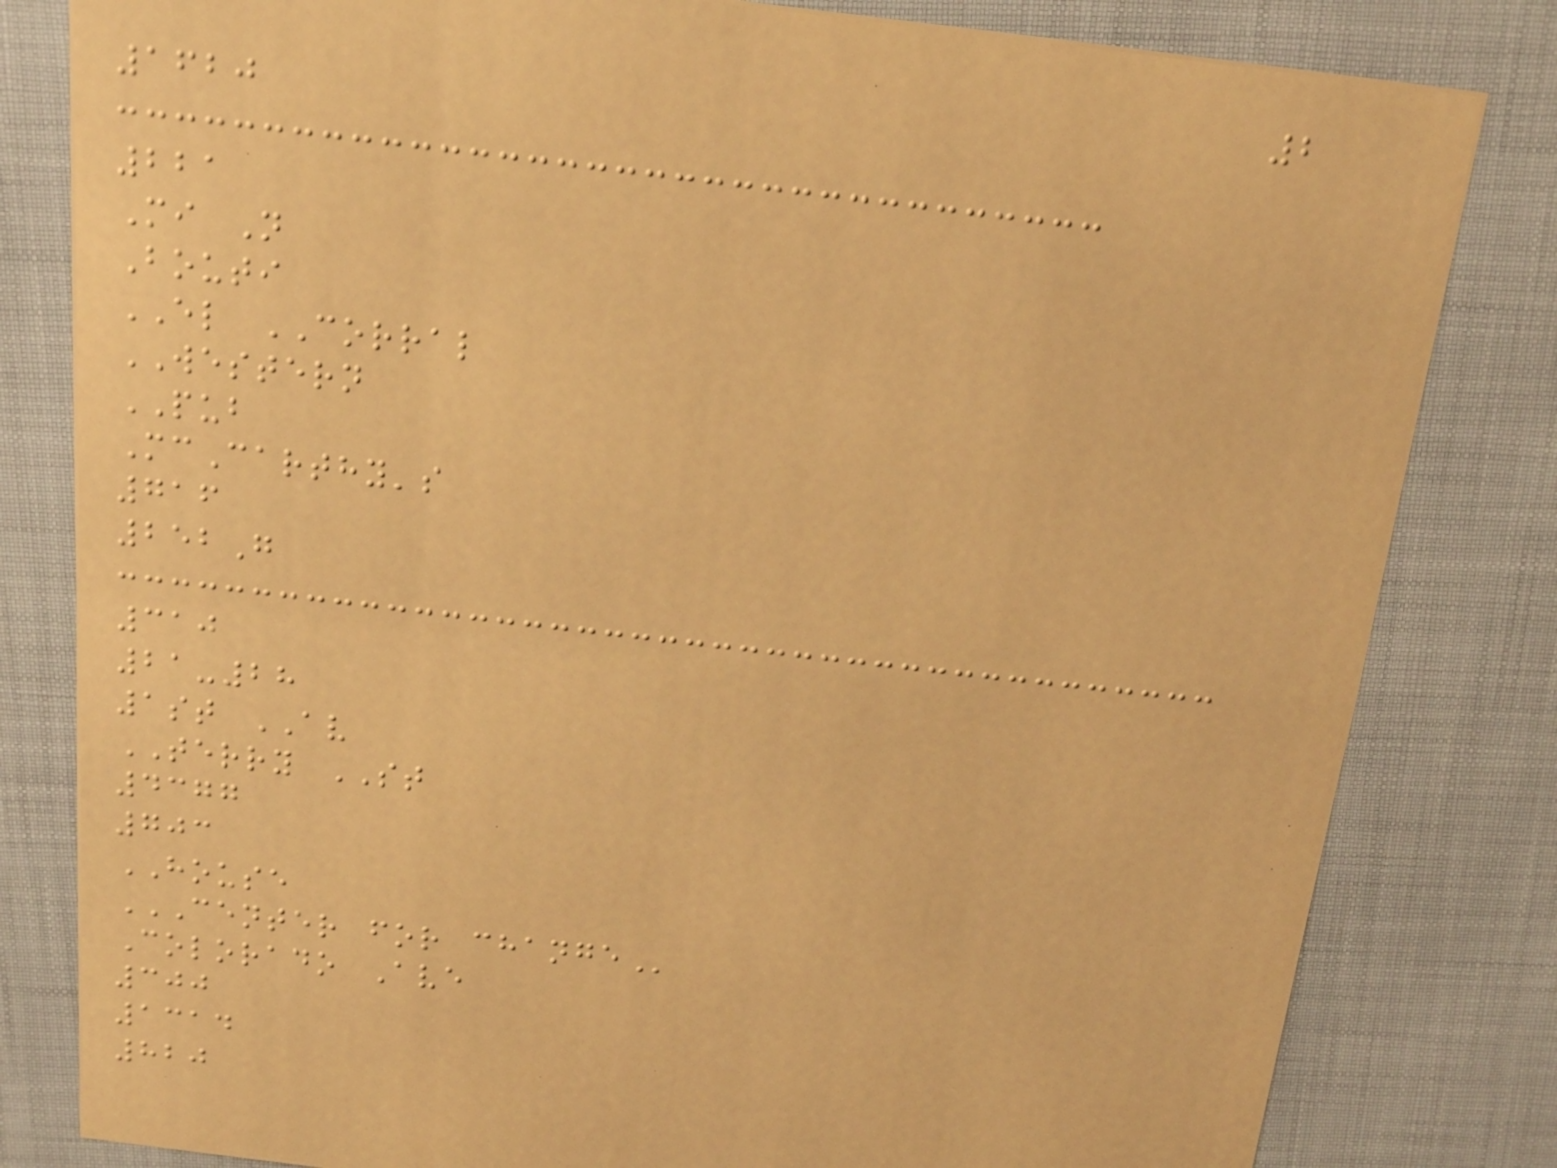2
1620
221
Mi N
Bouti
EL CORRAL
WESTERN
PUB
McCarthy's
716
252G
310
21-28
1st AV
TERRY ST
4377
703
HOUSE
CENTER FOR CHANGE
Colorado Ave
300
1314
820
